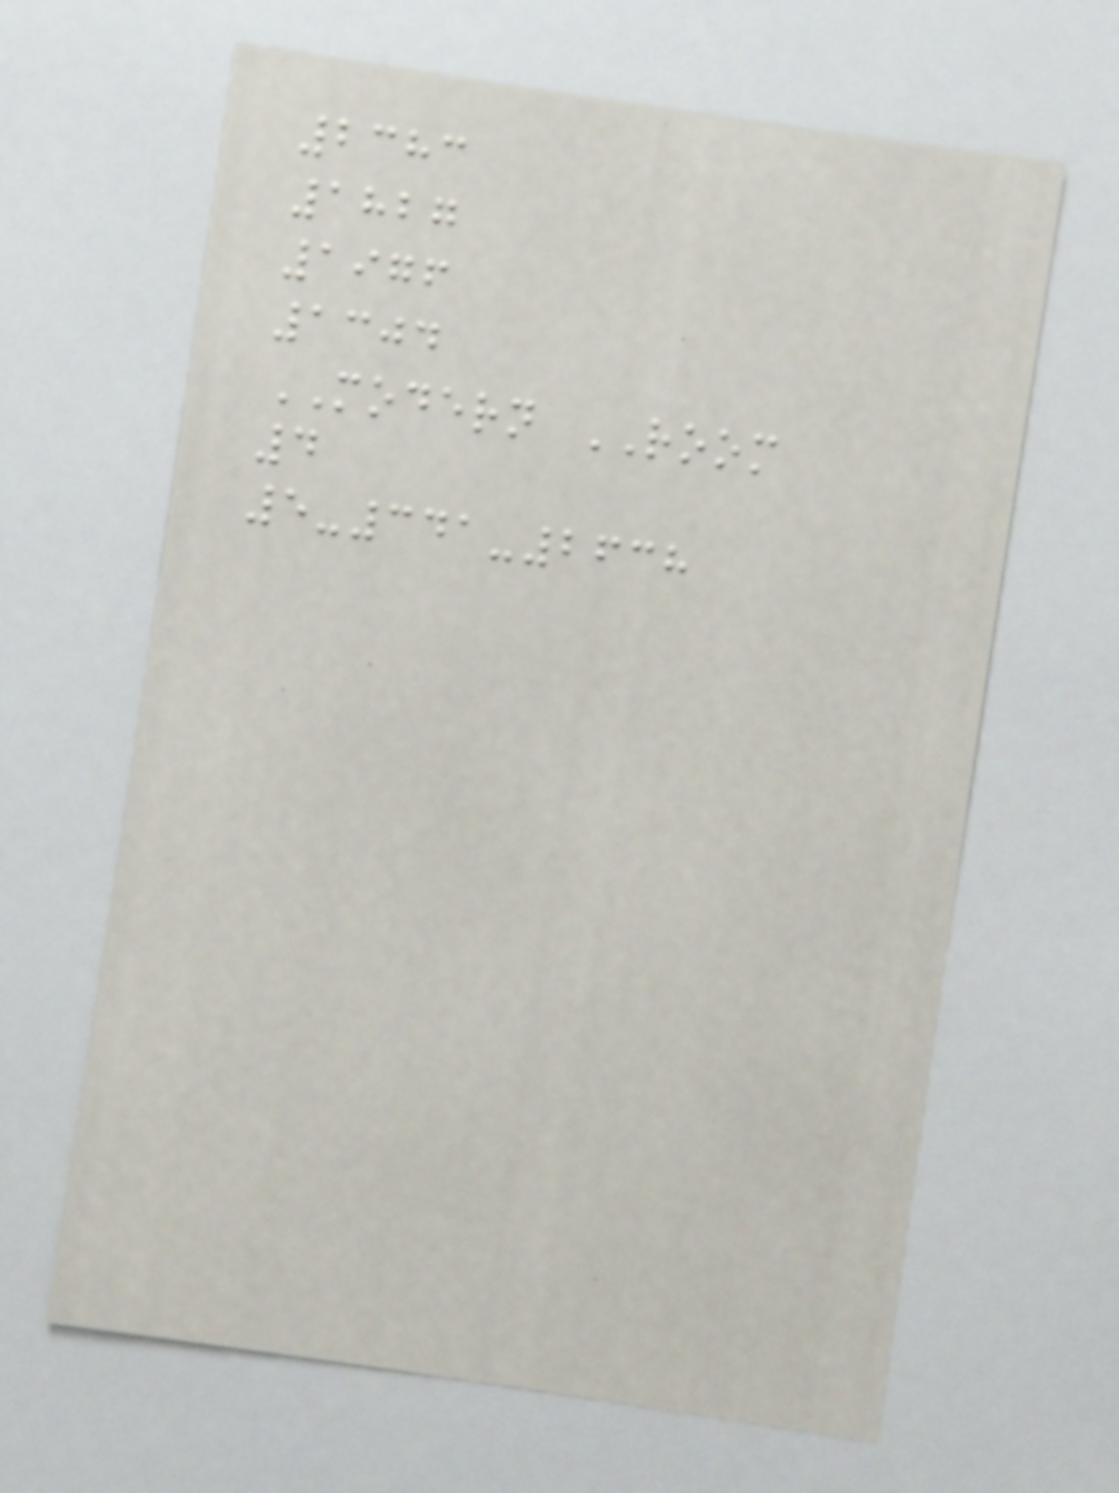2383
1827
1976
1304
MODERN ROOM
4
5-341-2638
